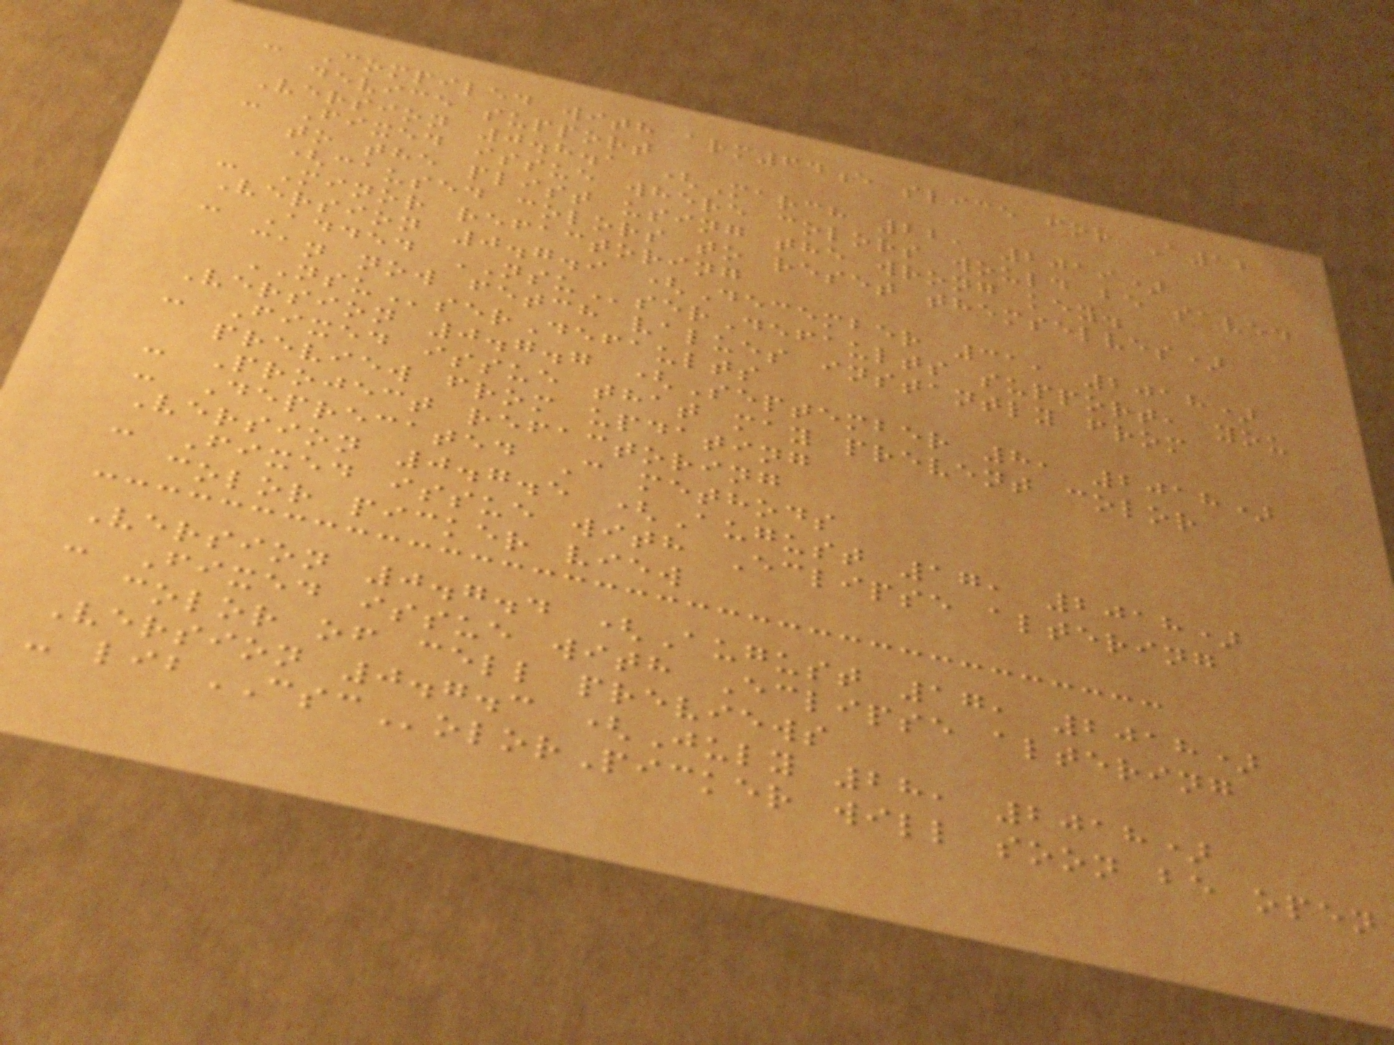- Compiled with arm64e slice for A12
device support
Version 0.8.1 (March 22, 2019)
- Fixed issue where colors would be saved
to the plist using the wrong key.
(caused colors to reset themselves)
- Minor refactoring
Version 0.7.9 (December 31, 2018)
- Added NSUserDefaults support, you
can now fetch values instantly from
NSUserDefaults
Version 0.7.7 (September 8, 2018)
- Fixed issue that may prevent color
preview from updating
- Project refactoring
- Deprecated C methods
Version 0.7.5 (August 17, 2018)
- Fixed issue with Eclipse altering
color picker view
Version 0.7.4 (August 17, 2018)
- Fixed issue with Eclipse altering
color of cell previews
Version 0.7.3 (July 28, 2018)
- libCSColorPicker will soon be open
